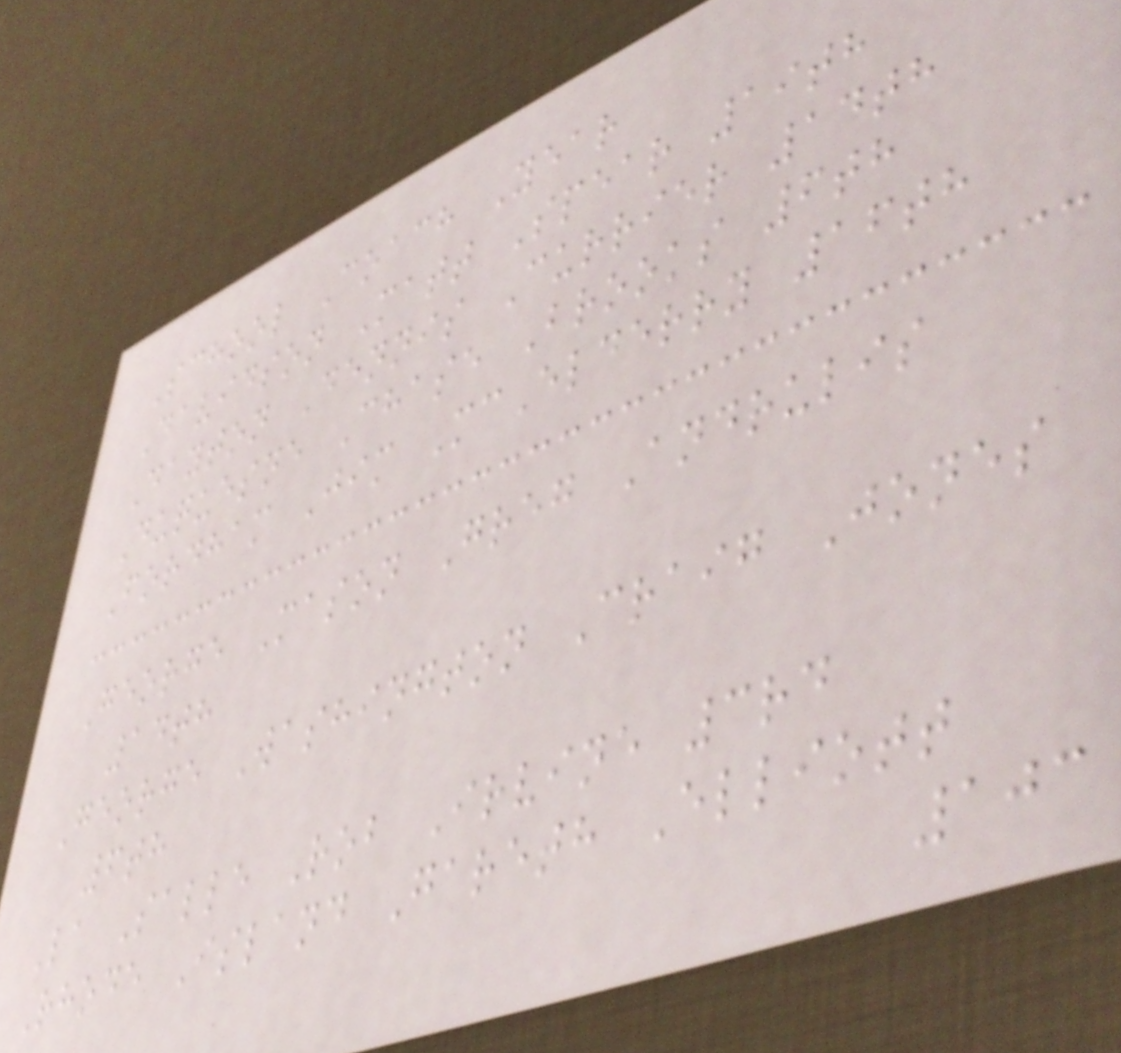School Coach Year
Davidson Matt Spear 19th
Dayton Dennis Currier 14th
Duquesne Chase Brooks 6th
Fordham Jim McElderry 16th
George Mason Greg Andrulis
14th
George Washington Craig Jones
6th
La Salle Rob Irvine 3rd
Rhode Island Gareth Elliott
103
